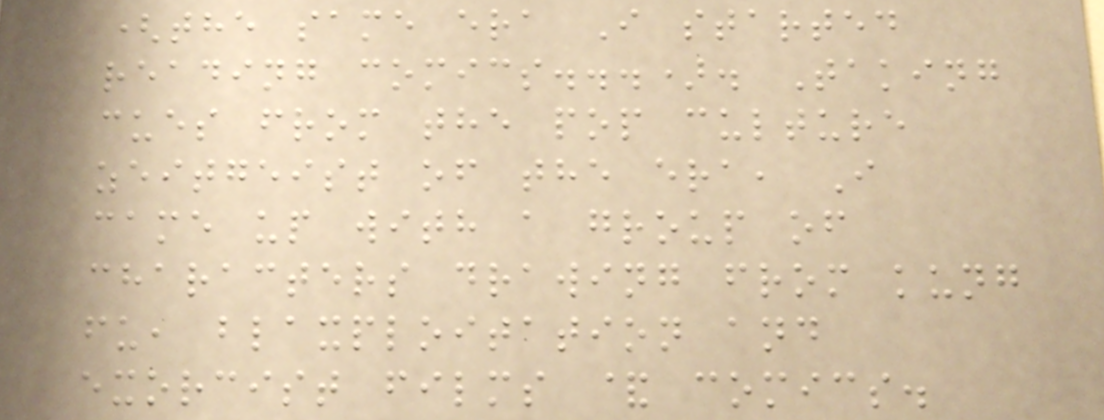(the same era I started
reading comics...). Taking
cues from the pop culture
zeitgeist of the era, I
came up with a group of
characters drawing from kung
fu, blaxploitation and
exorcist films & comics.
